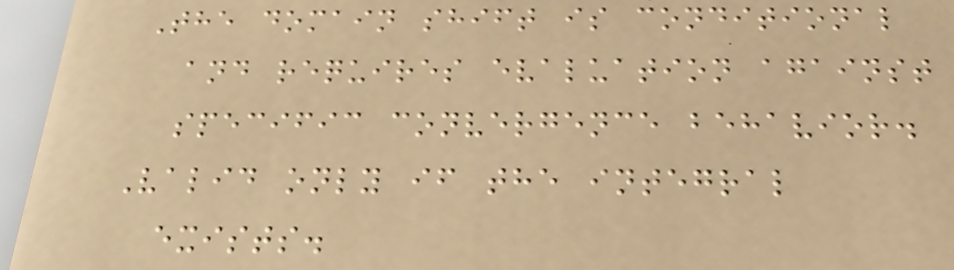The domain shift is conditional
and requires evaluation against
specific convergence behavior.
Valid only if the integral
exists.
